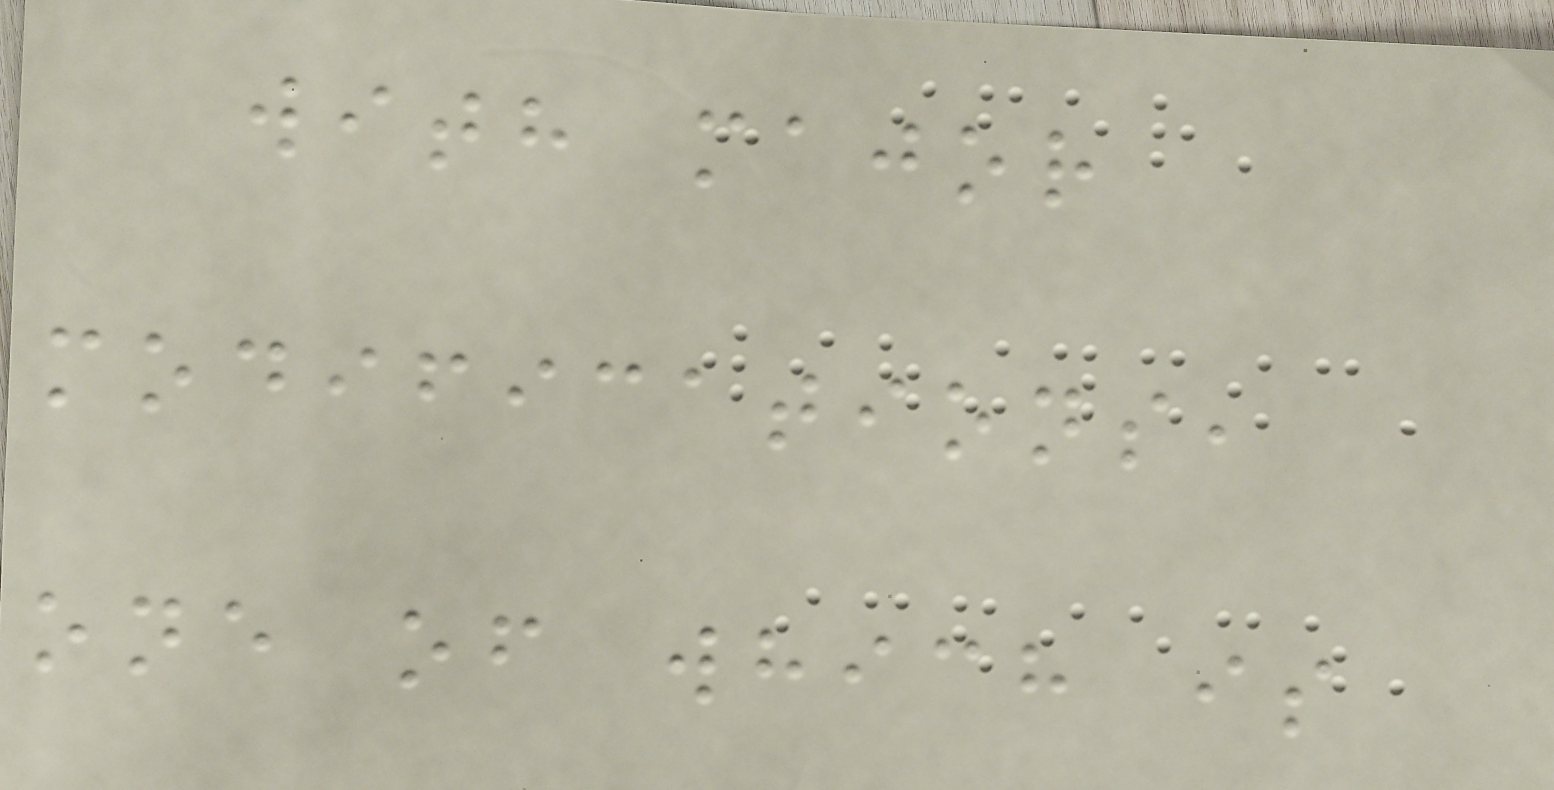with major
modifications,
one of which is
